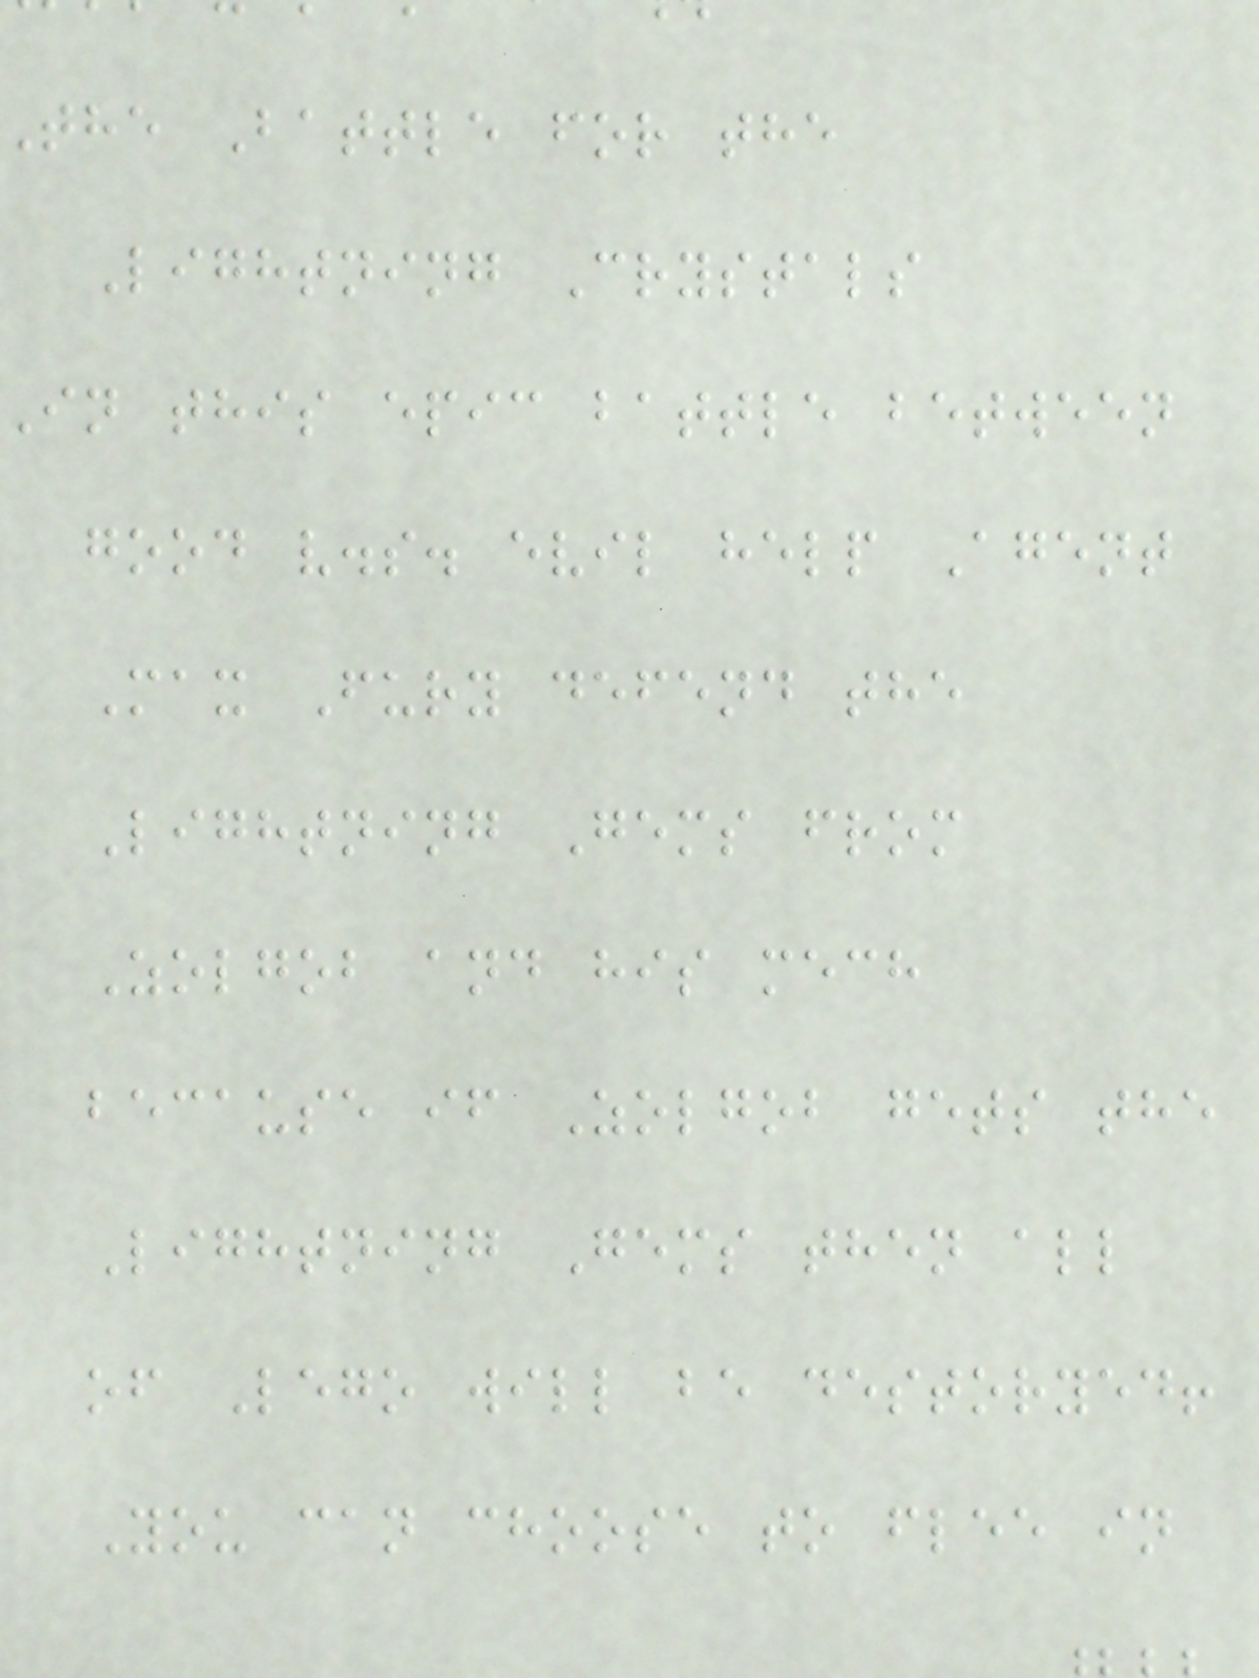the Battle for the
Lightning Crystals
in this epic battle between
good v.s. evil help Agent
Max Fury defend the
Lightning Gems from
Zolgob and his mech
because if Zolgob gets the
Lightning Gems then all
of Lego will be destoryed!
You can choose to flee in
